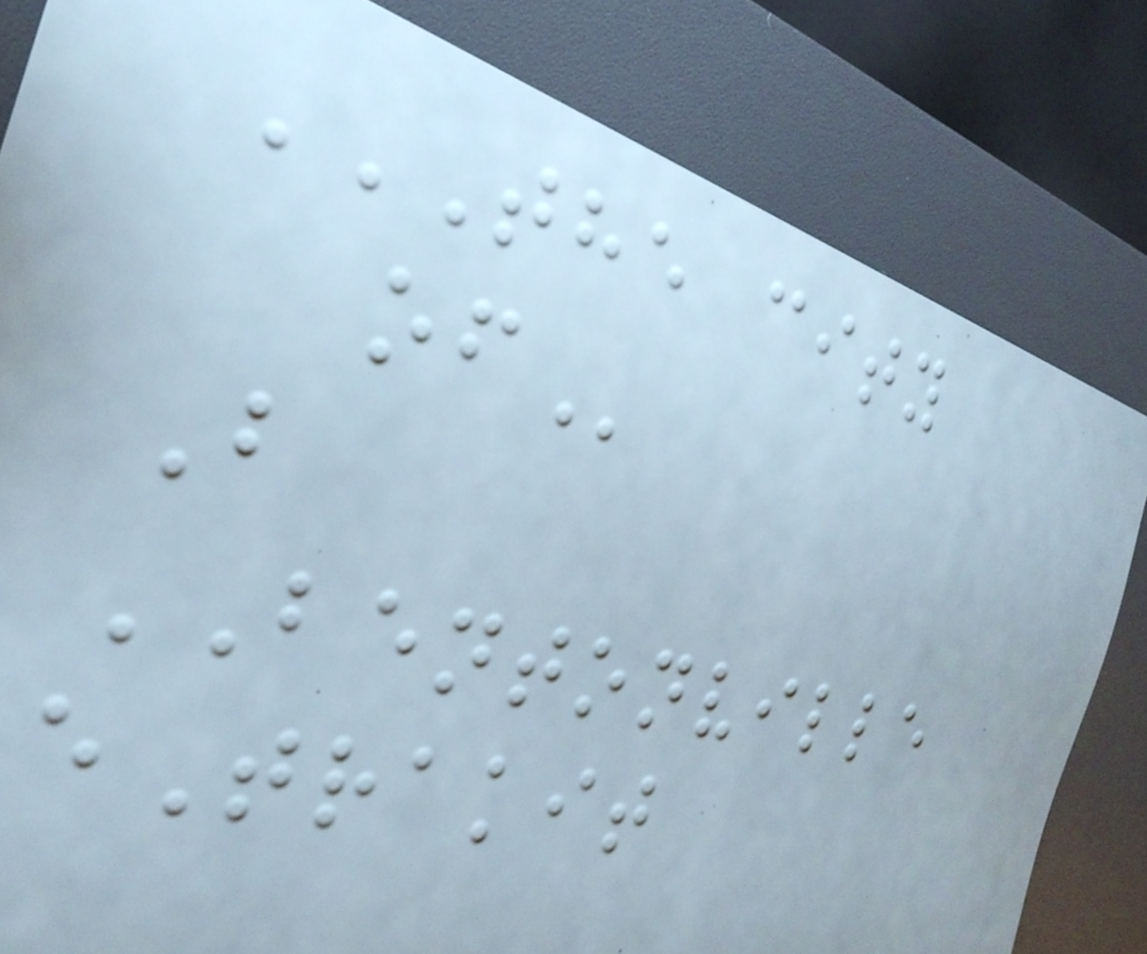THE CITY
OF
B
BENTONVILLE
eTrakit
